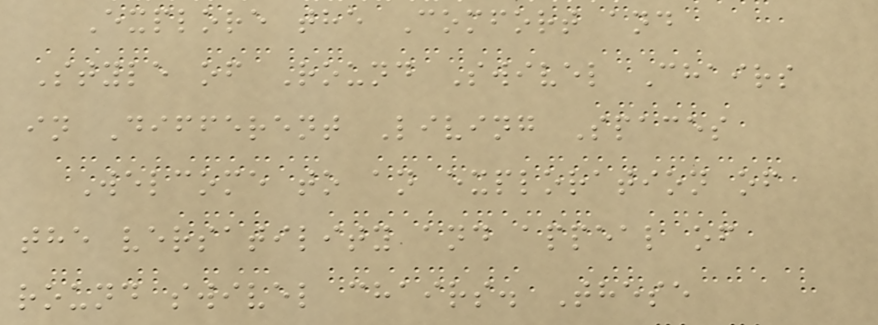Explore the Comfort and
Style of Round Swivel Chairs
in Different Living Spaces
Welcome to an exploration of
the versatility and appeal of
round swivel chairs. These
